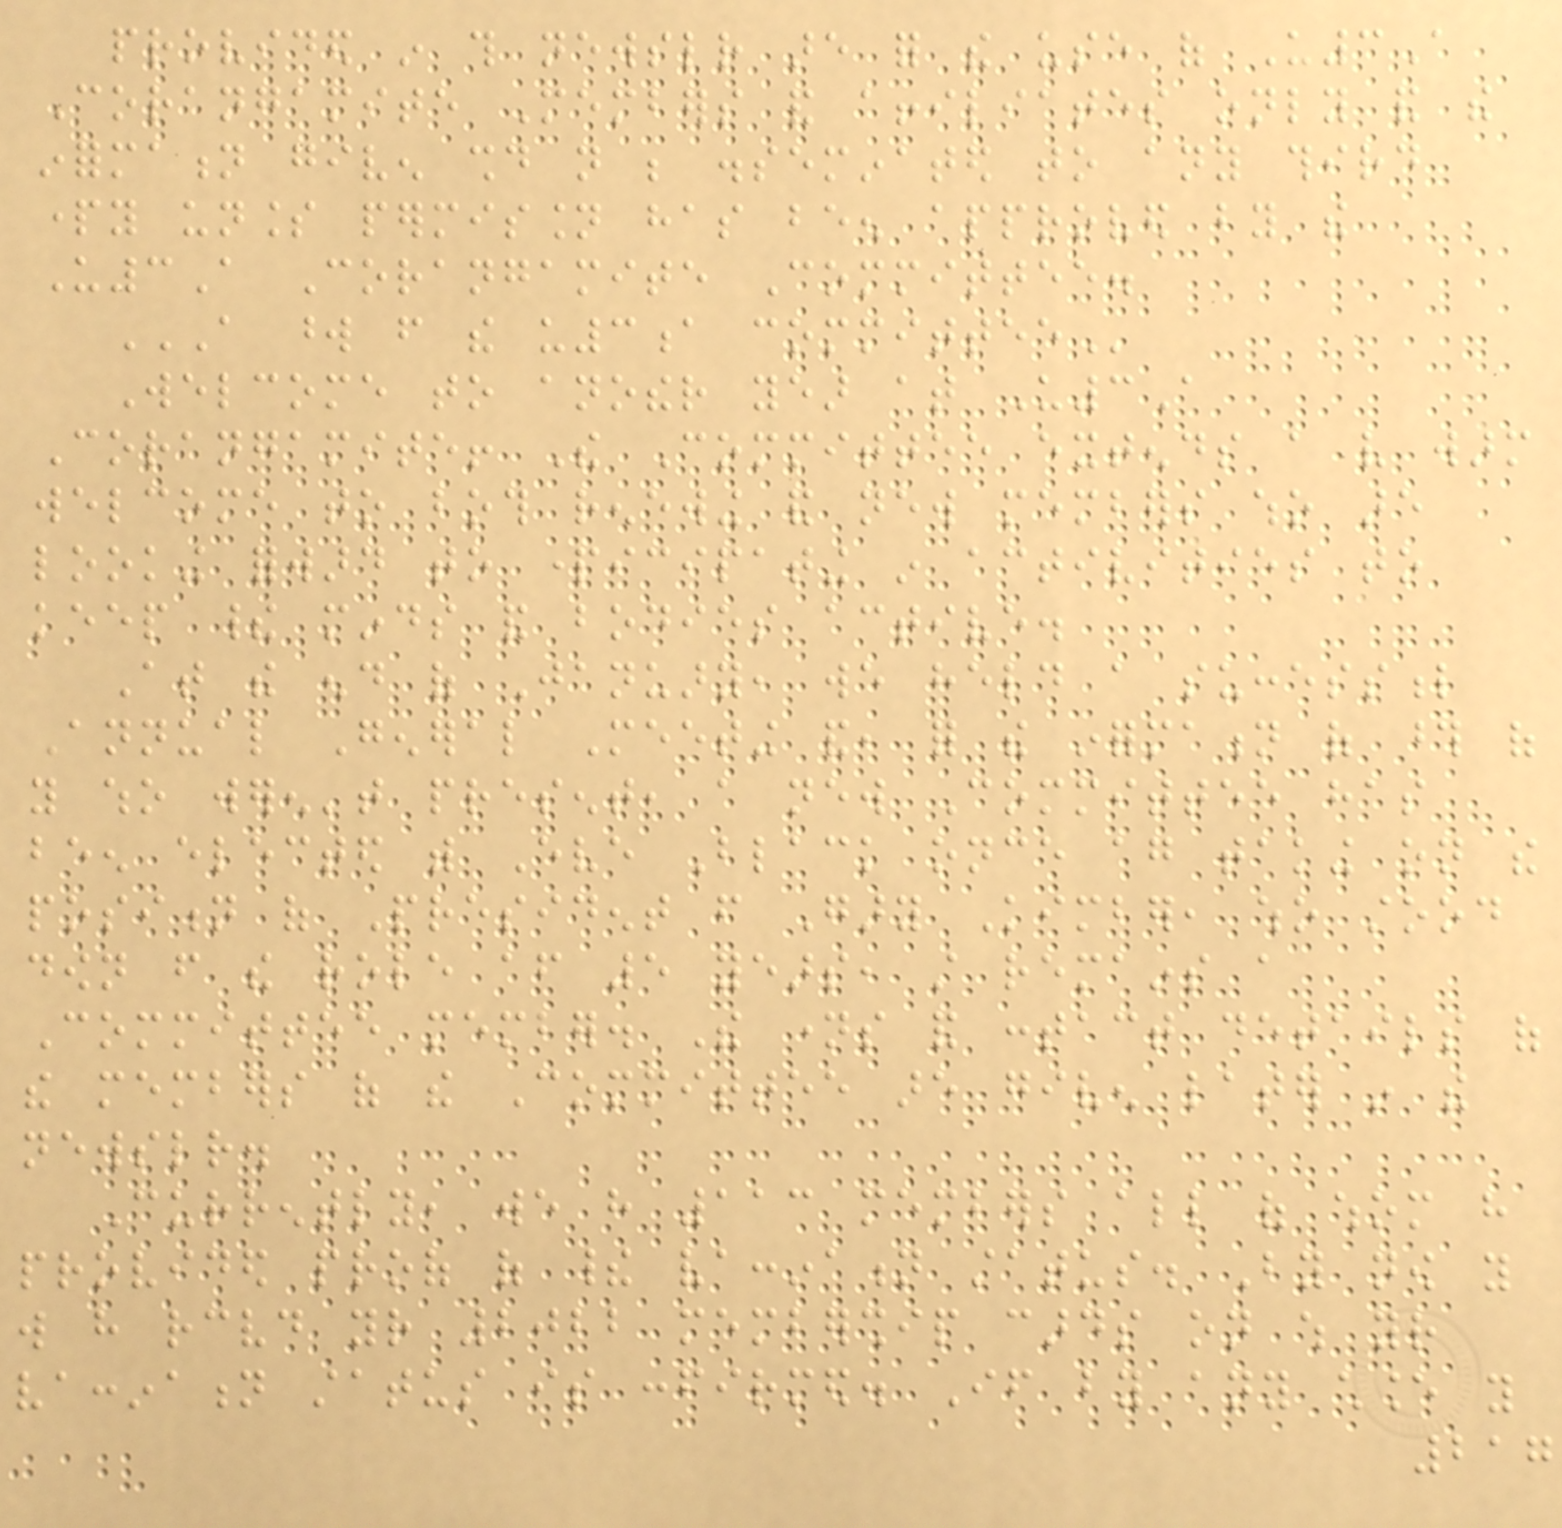provided in this newsletter are for the use of U3A
Corangamite Members and affiliates only and the
information given should not be disseminated to any third
party unless permission has been approved by the
U3A Corangamite Committee.
A WORD FROM THE U3A COMMITTEE
Welcome to another year at U3A
Corangamite! The Committee extends a very warm
welcome to both renewing and new members who are
looking forward to participating in activities to
keep their minds and bodies active.
At the end of January, we held a successful
Annual General Meeting and, for the information of those of
you who weren't present, a new Committee has
been elected with Eve Black once again taking on the
position of President from Gary Kimber, who stood
down from the role after 5 years, still remains a
Committee member. The names and contact details of
the members of the Committee are given later in the
newsletter.
Currently, we have 113 members all of whom have
provided proof of their vaccination status. By now you
will have received your 2022 membership cards on which your
vaccination status is confirmed. If by any chance you
217
